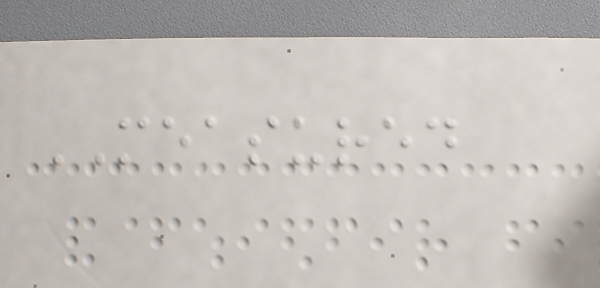MEASURED
